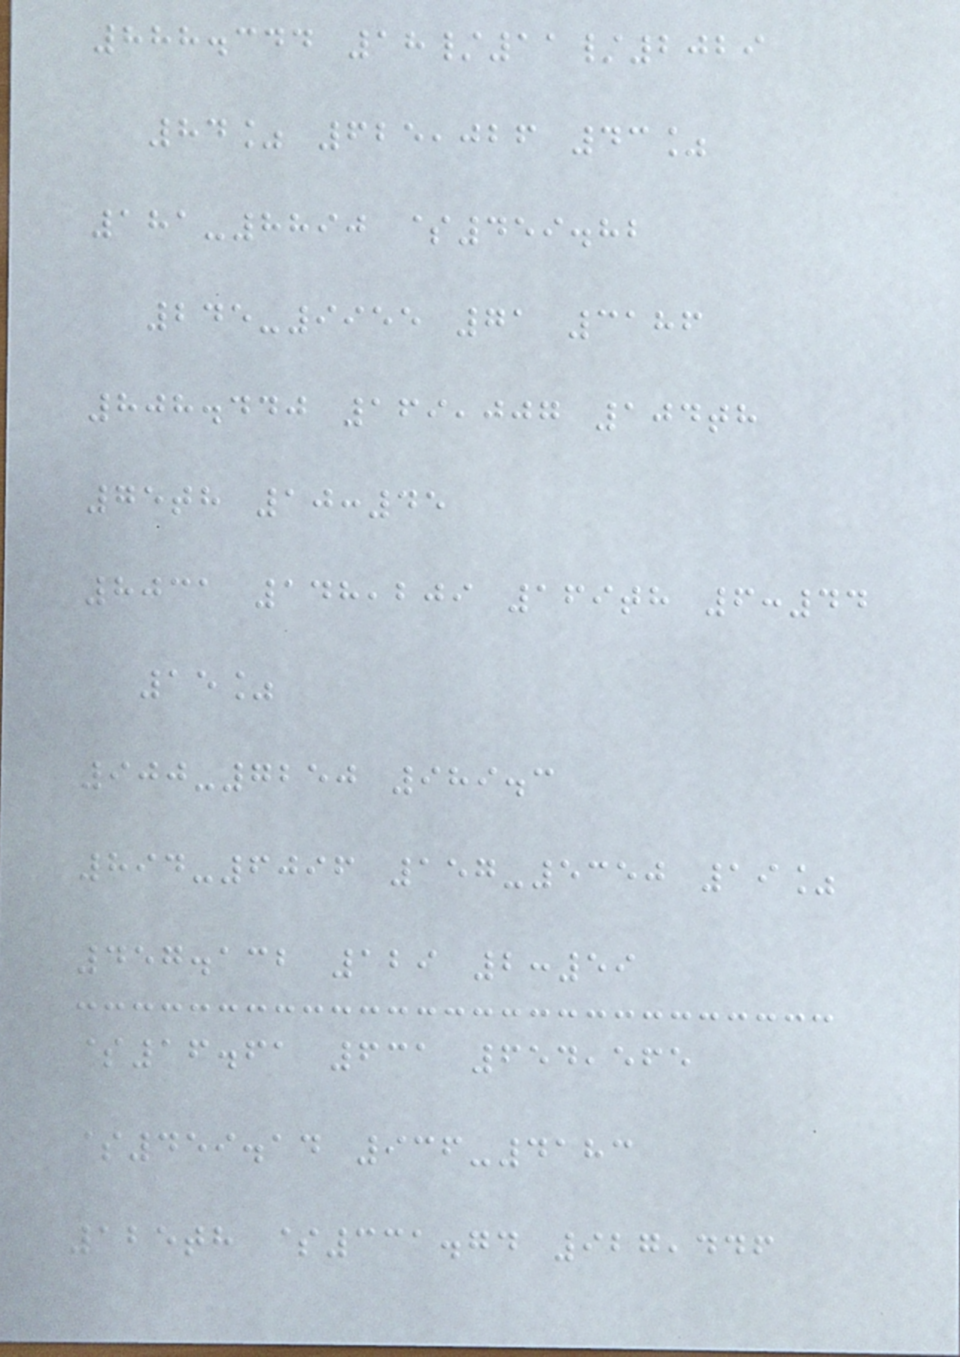888.344 18/11/2029
84% 625,026 43%
181-8890 $459.82
245-9955 71 3186
808.440 169,007 104th
75th 10:45
8031 148,209 169th 6:44
15%
900-7250 989.3
894-6096 157-5350 19%
457.132 129 2:59
$16.61 631 654,565
$459.14 936-4183
125th $331.74 927,446
